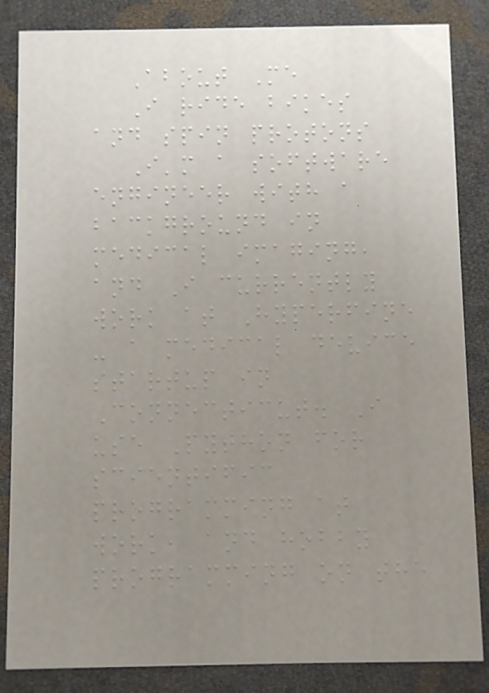About Me
I ride bikes
and spin protons
I'm a software
engineer with a
background in
medical imaging,
and I currently
work at Hyperfine
- a medical device
startup in
Connecticut. I
use Python for
scientific
programming at
work, and hobby
programming on the
